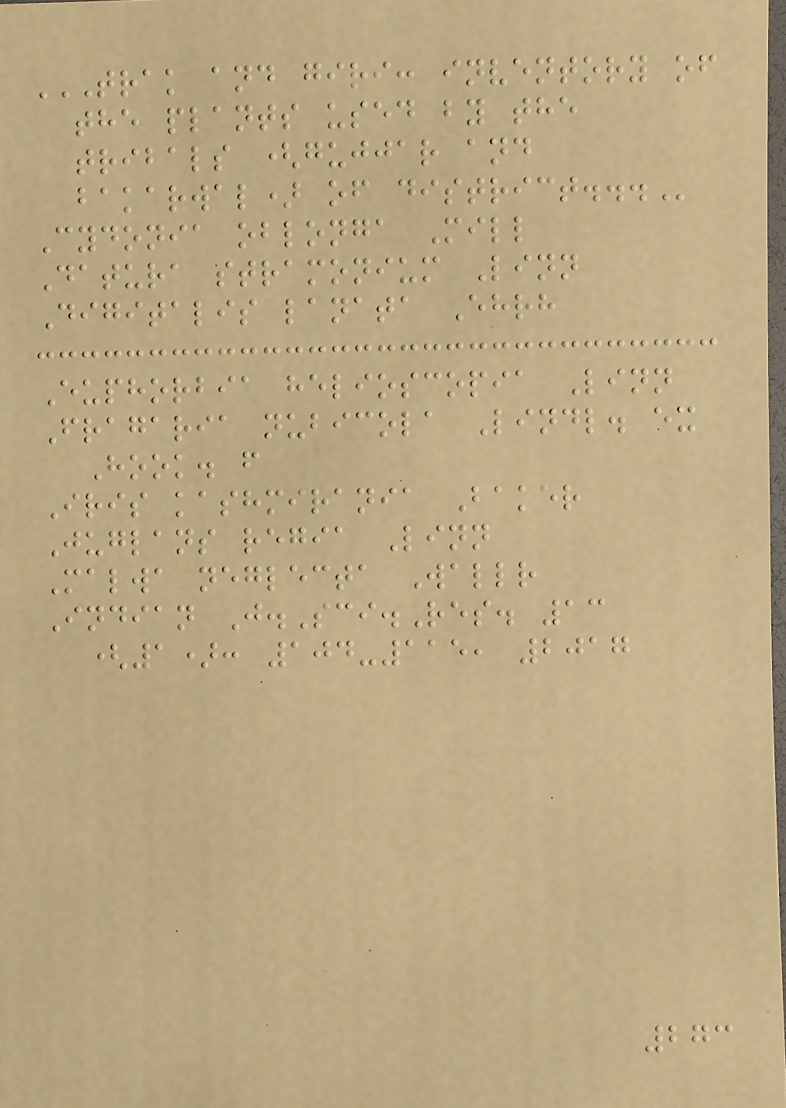TRAK AND GIRI: INVENTORY OF
THE PLANTS USED BY THE
TRIBALS (GUJJAR AND
BAKARWAL) OF DISTRICT...
Cydonia oblonga Mill
Datura stramonium Linn
Digitalis lanata Ehrh
Euphorbia helioscopia Linn
Fragaria nubicola Lindl. ex
Hook. f
Iris kashmirania Baker
Juglans regia Linn
Malwa neglecta Wallr
Indian J.Sci.Res. 13
(1): 104-115, 2017
273
